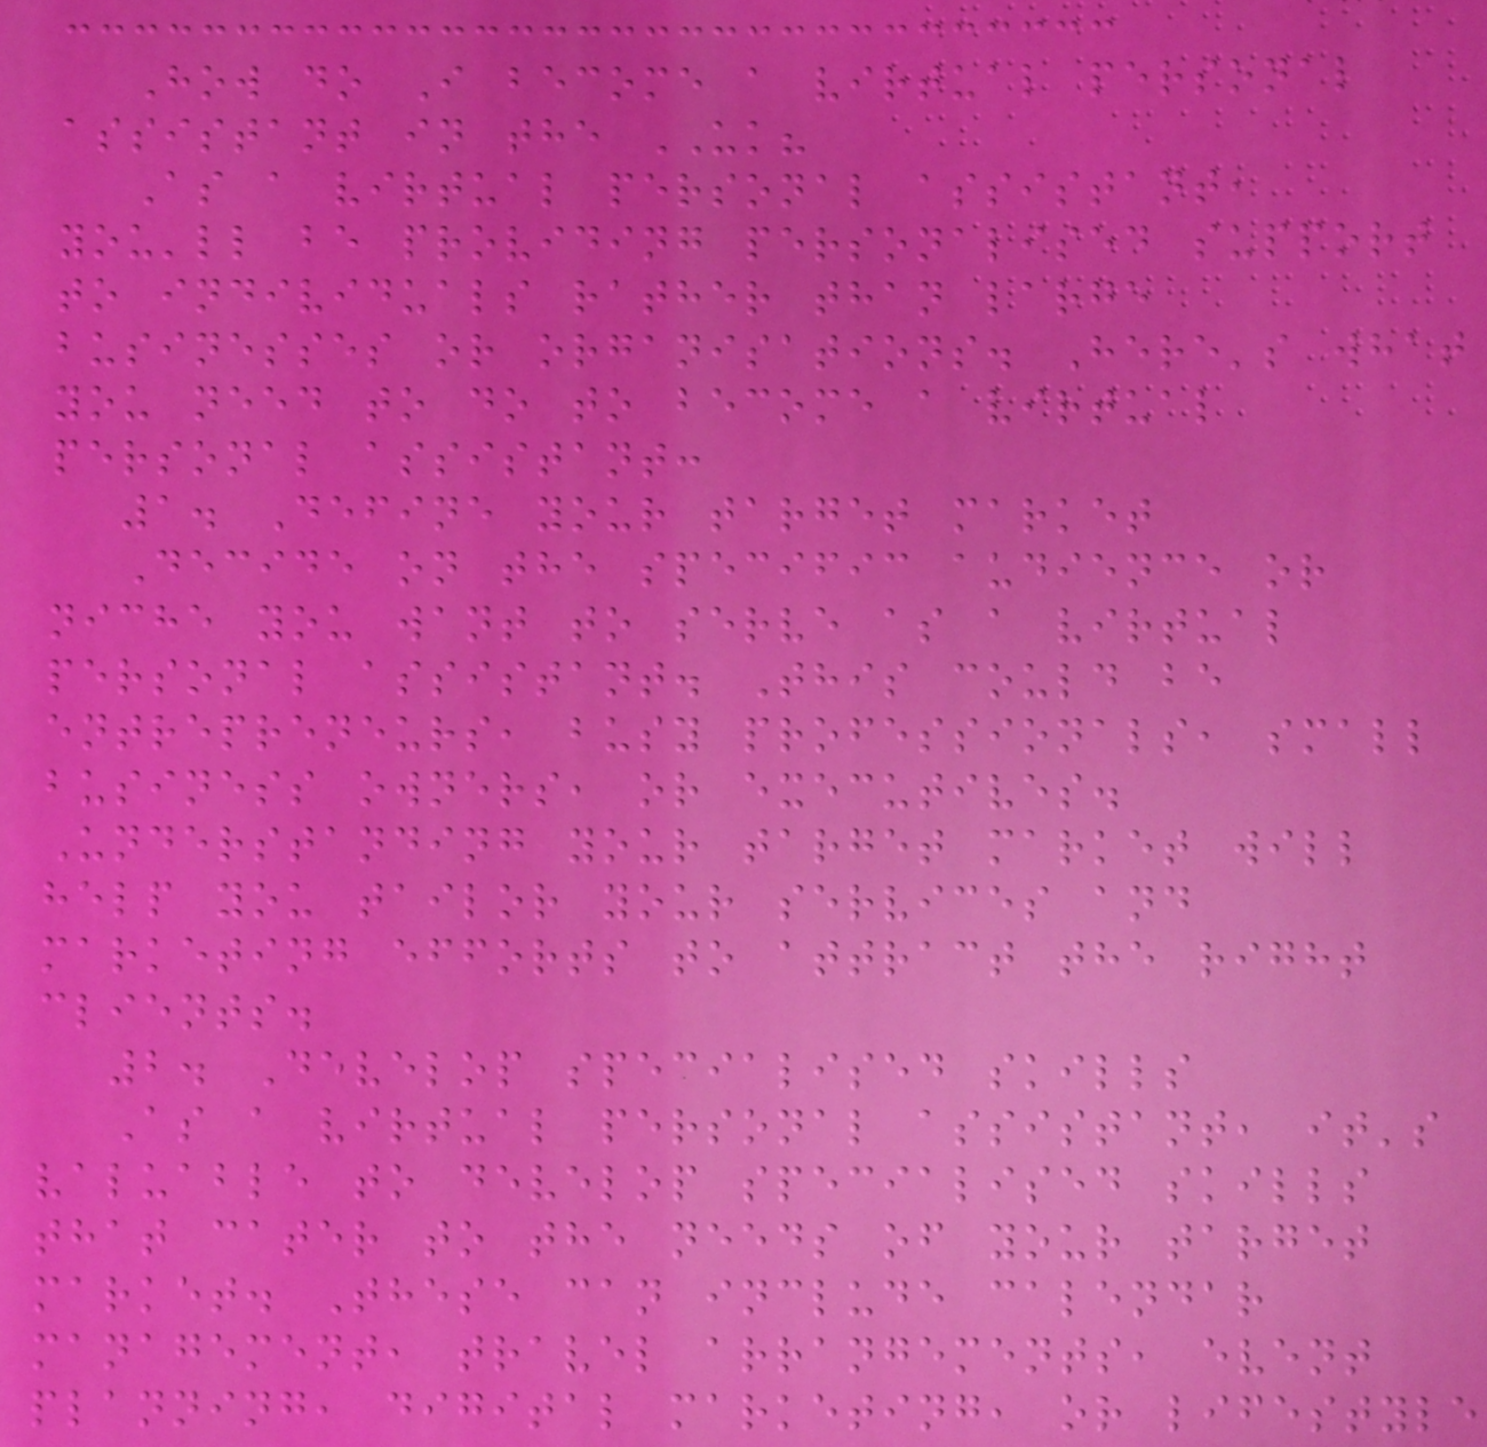How do I become a virtual personal
assistant in the UK?
As a virtual personal assistant,
you'll be providing personalised support
to individuals rather than large
businesses or organisations. Here's what
you need to do to become a virtual
personal assistant:
1. Define your target market
Decide on the specific audience or
niche you want to serve as a virtual
personal assistant. This could be
entrepreneurs, busy professionals, small
business owners, or executives.
Understanding your target market will
help you tailor your services and
marketing efforts to attract the right
clients.
2. Develop specialised skills
As a virtual personal assistant, it's
valuable to develop specialised skills
that cater to the needs of your target
market. These can include calendar
management, travel arrangements, event
planning, digital marketing, or lifestyle
